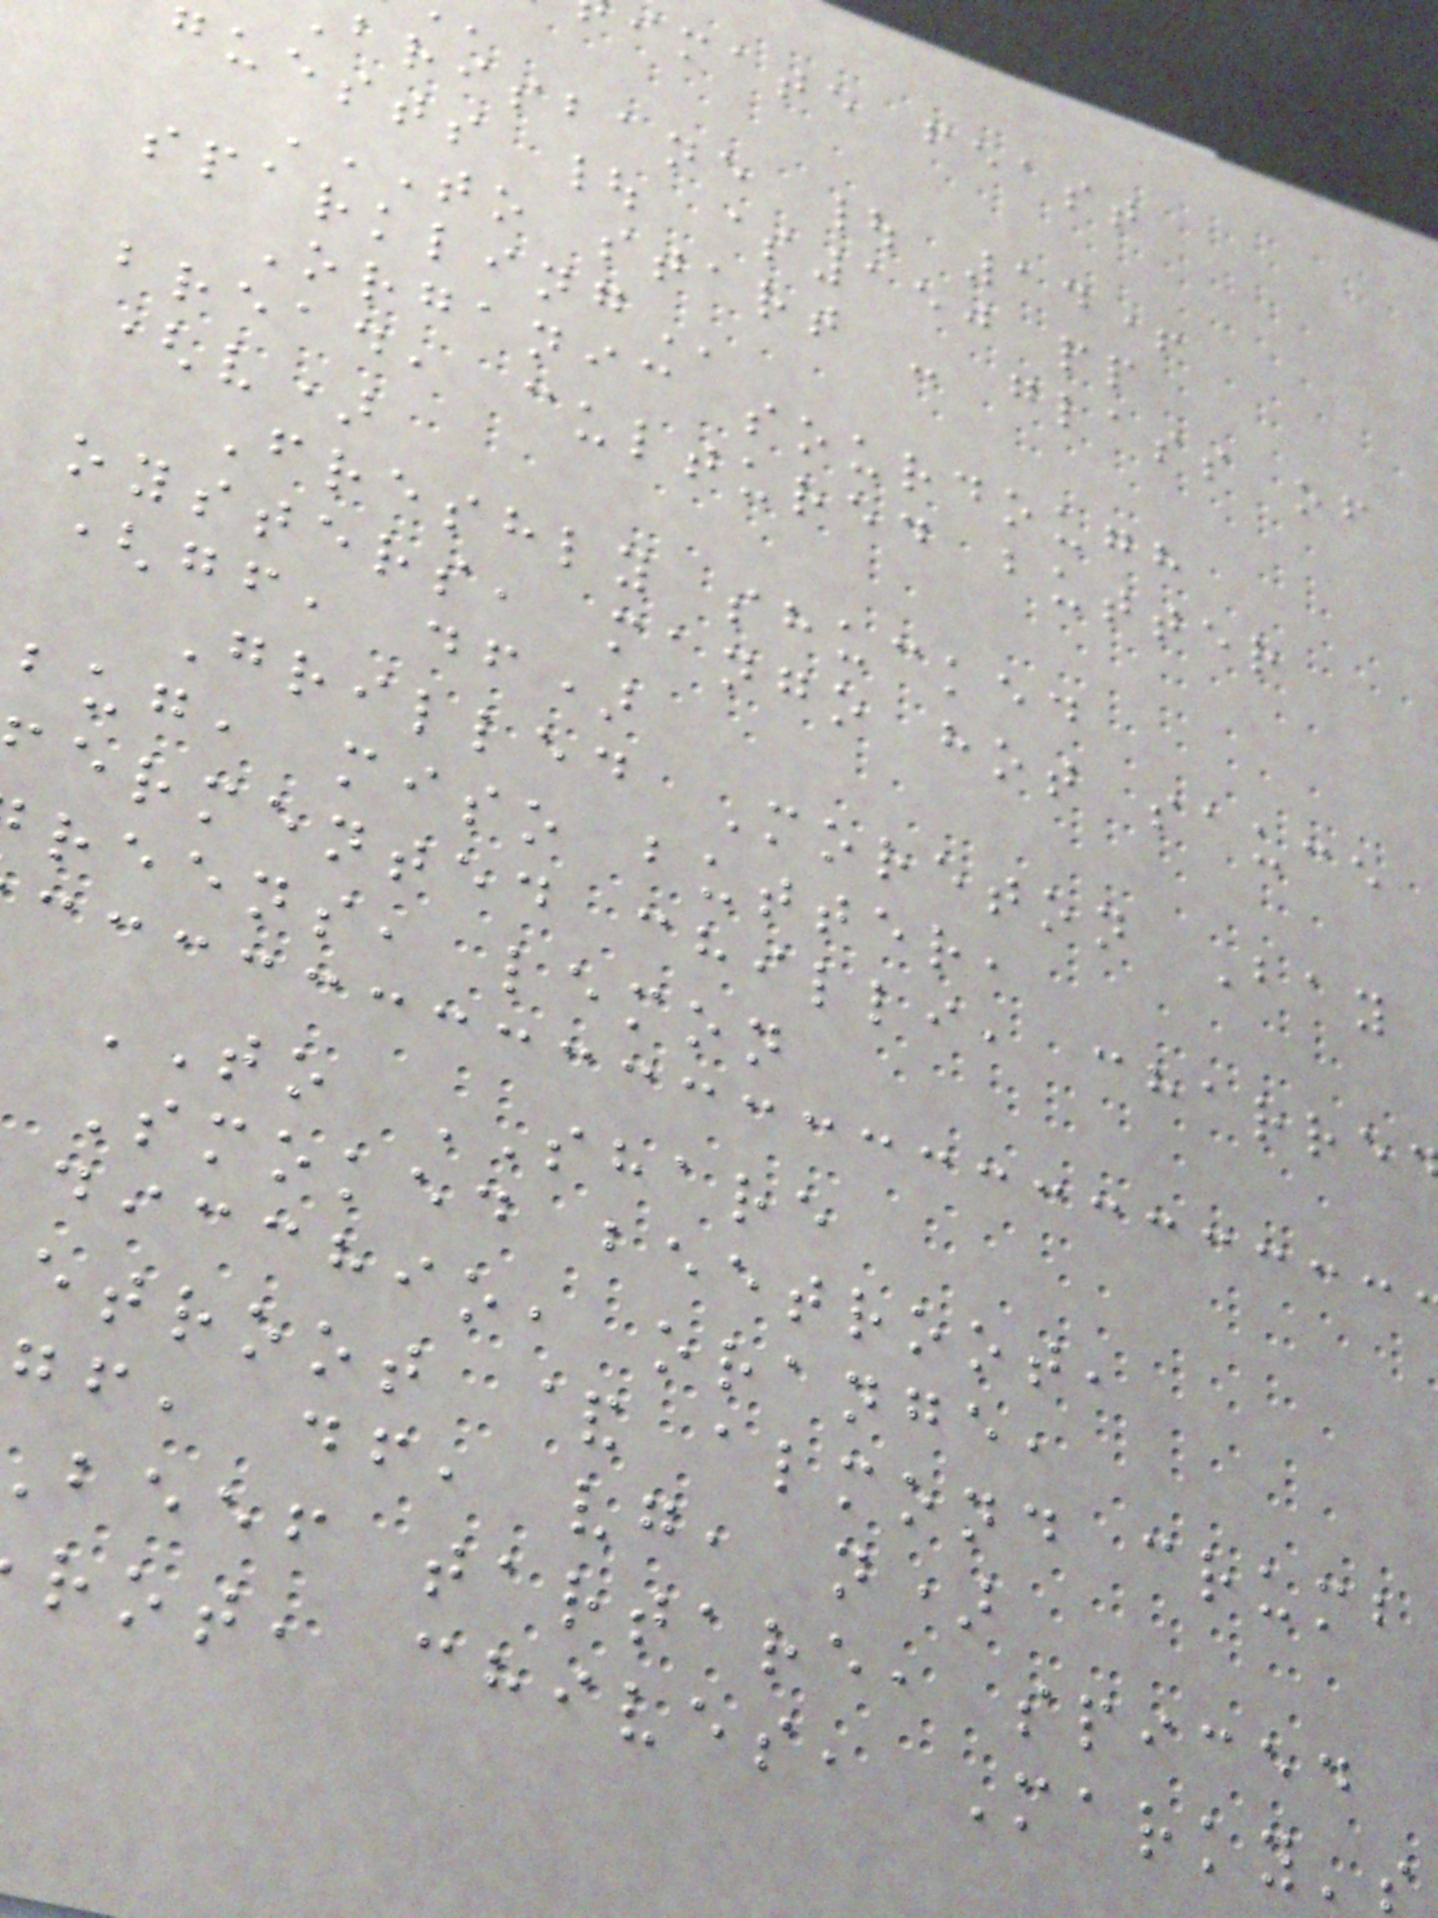imate feast
brisbane | 14+
guests | $150 pp
TO START - GLASS OF
Organic sourdough
bread, cultured butter
(v)
Freshly shucked
oysters, mango hot sauce
(gf, df)
Grilled Moreton Bay
bug, miso butter,
ermented chilli, charre
reens, lemon
TO SHARE
Smoked beetroot,
dicchio, orange,
etroot & almond crumb
gf, df, vg, n)
beef tartare, spiced
rot, chives, Marky'
